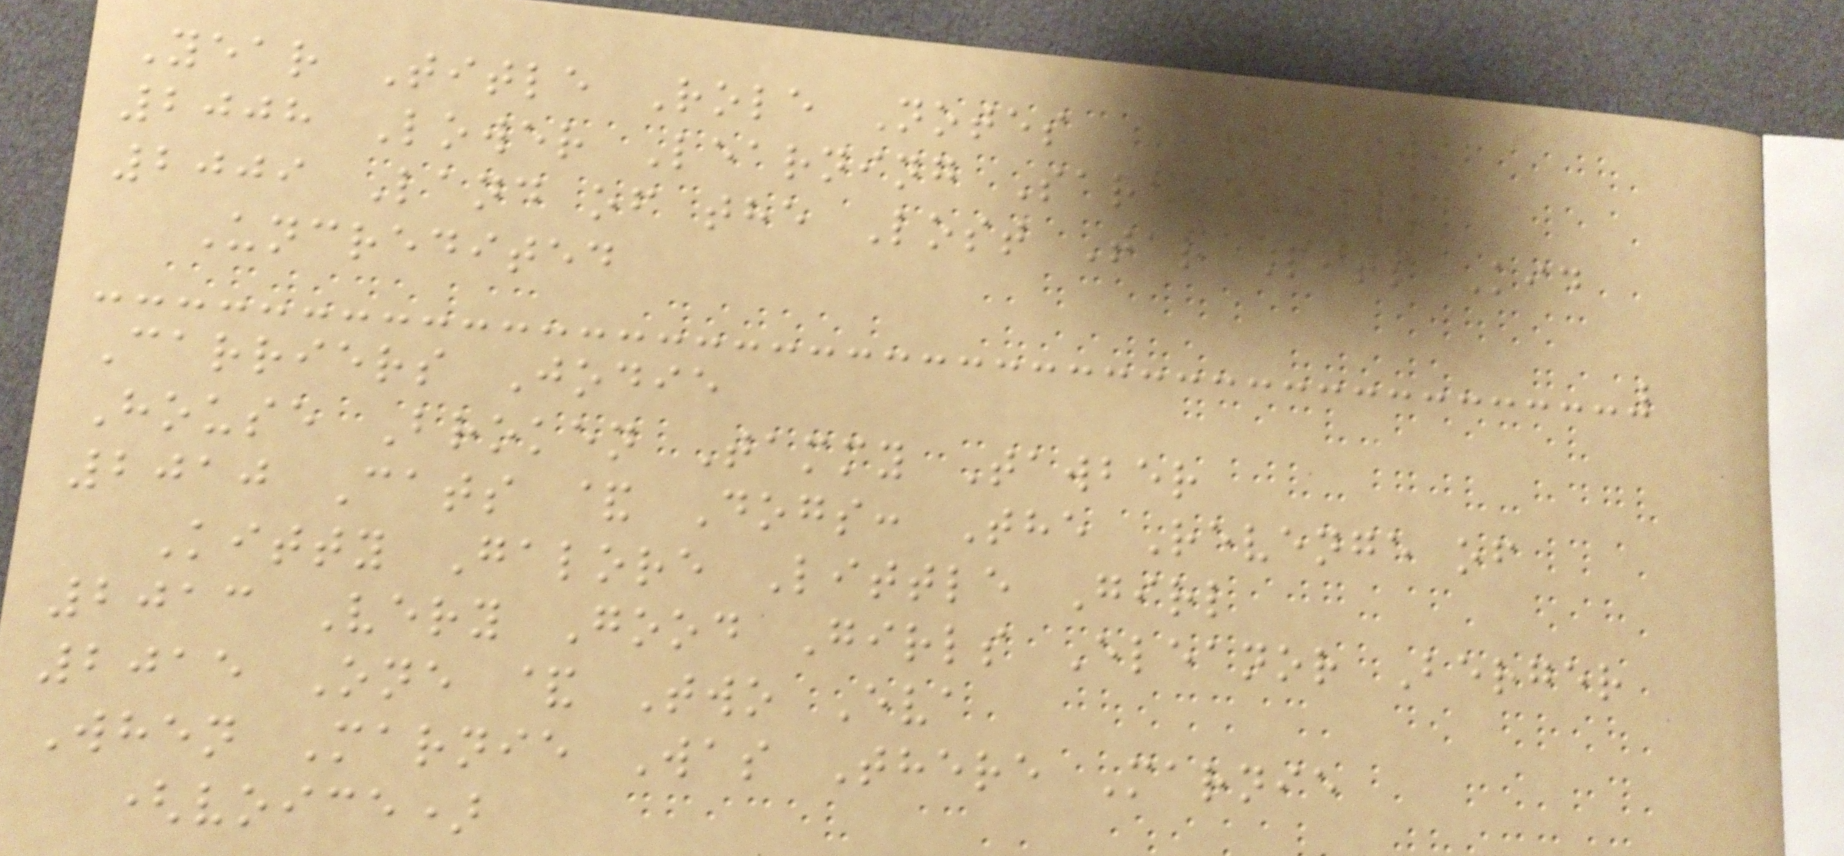Year Title Role Notes
2008 Lower Learning Sarah
2009 Land of the Lost Tar Pits Kid
Uncredited
Carriers Jodie
House Broken Tammy Tawber
2010 Cats & Dogs: The Revenge of
Kitty Galore Little Girl
2013 Very Good Girls Eleanor Berger
2015 One & Two Eva
When Marnie Was There Marnie
(voice)
